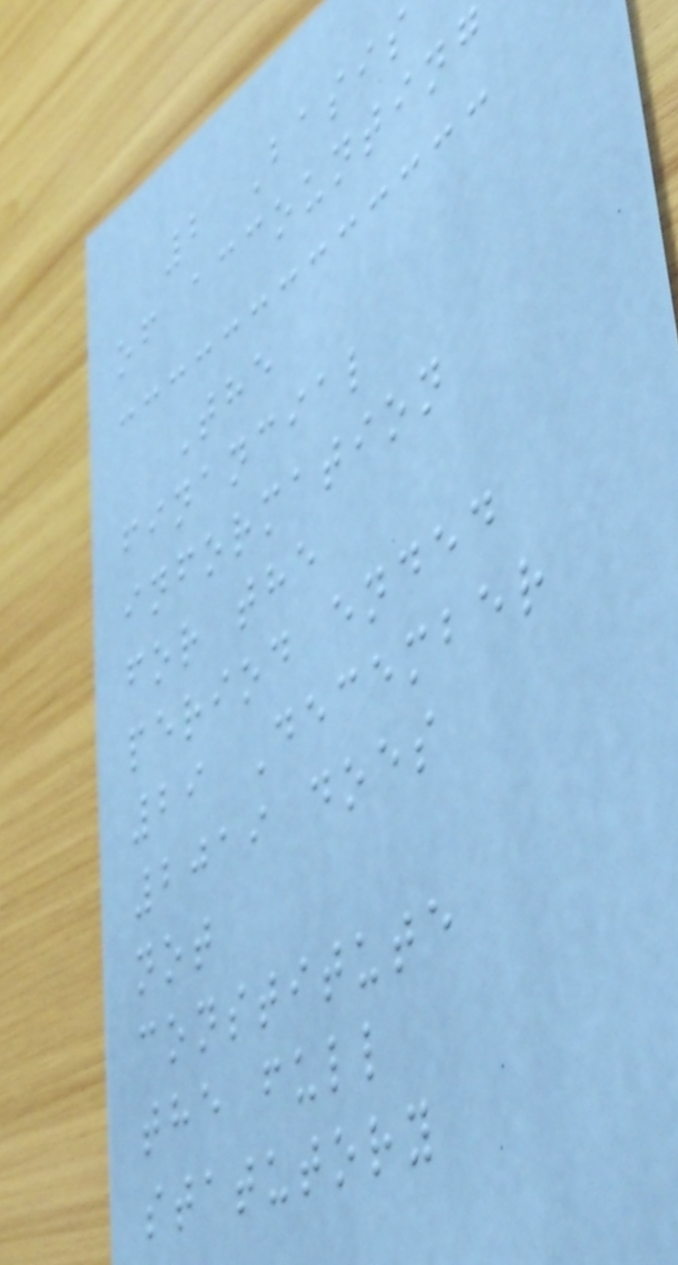2 Basis
of accounting
The
financial
information
for the
period ended
29 December
2019 does
not
constitute
the full
statutory
